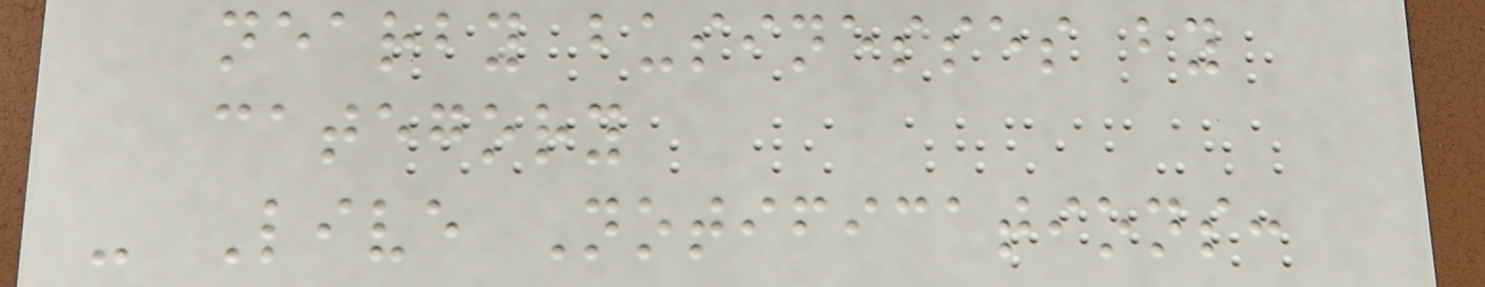nearby businesses by
category
- Live Notifications:
